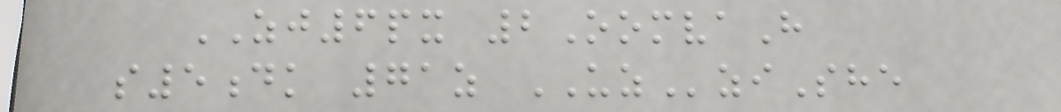ZJ6px 2OomvaH
s5dk 71z UZziShe
